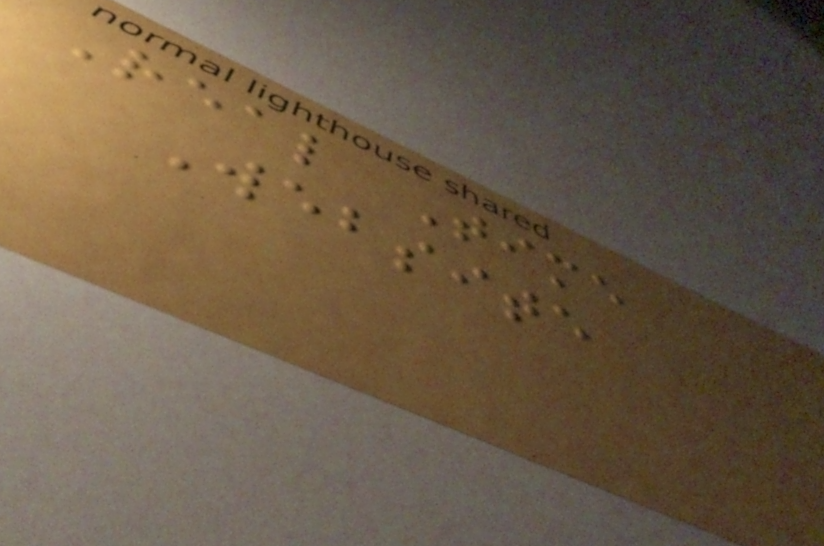Real Time
Website
